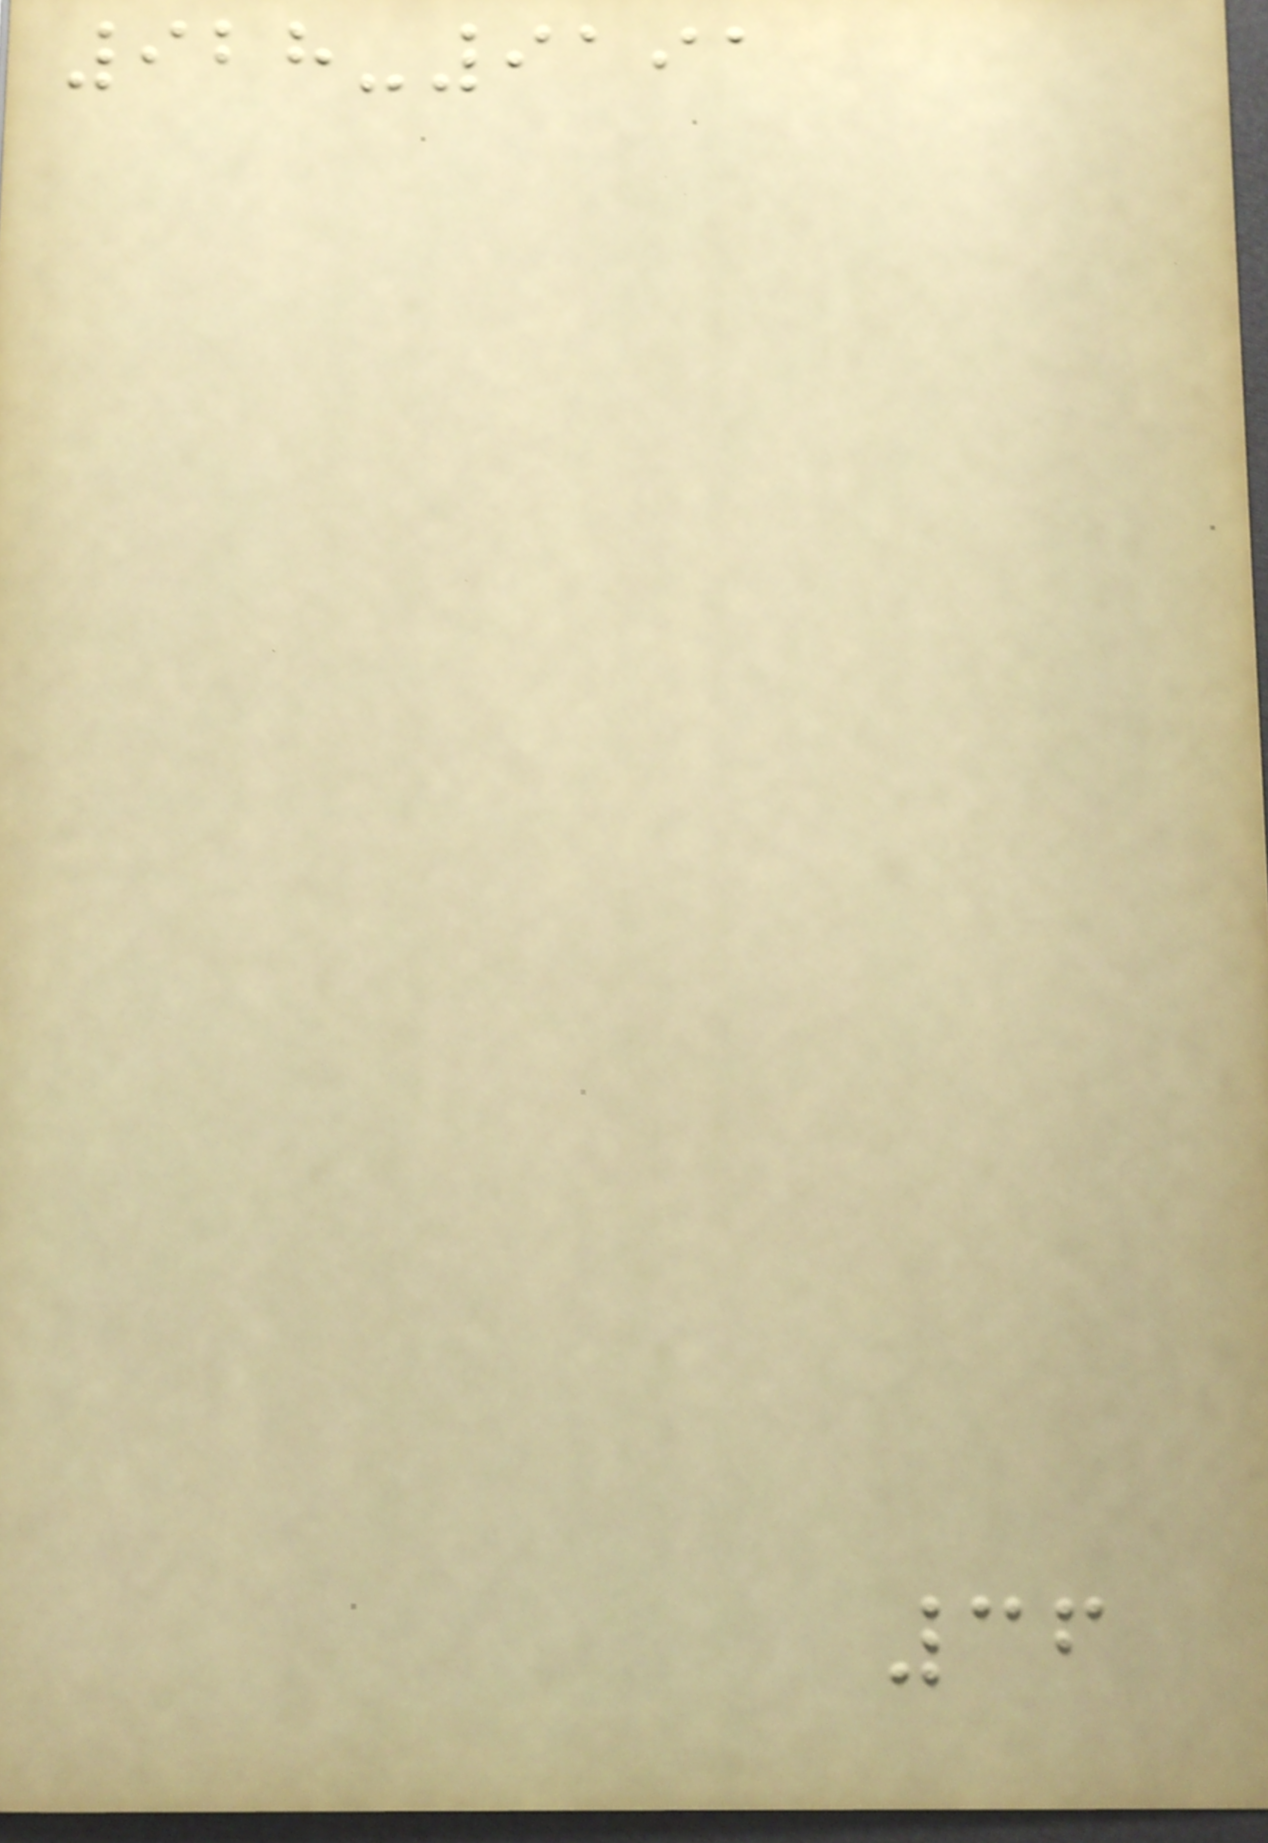928-9191
36
